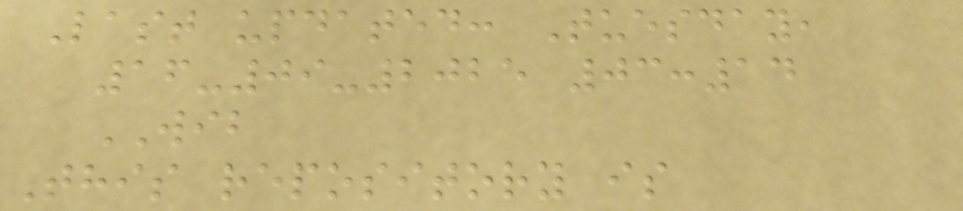Last updated: Tuesday,
16-09-2025 03:14
WIB
This repository is
